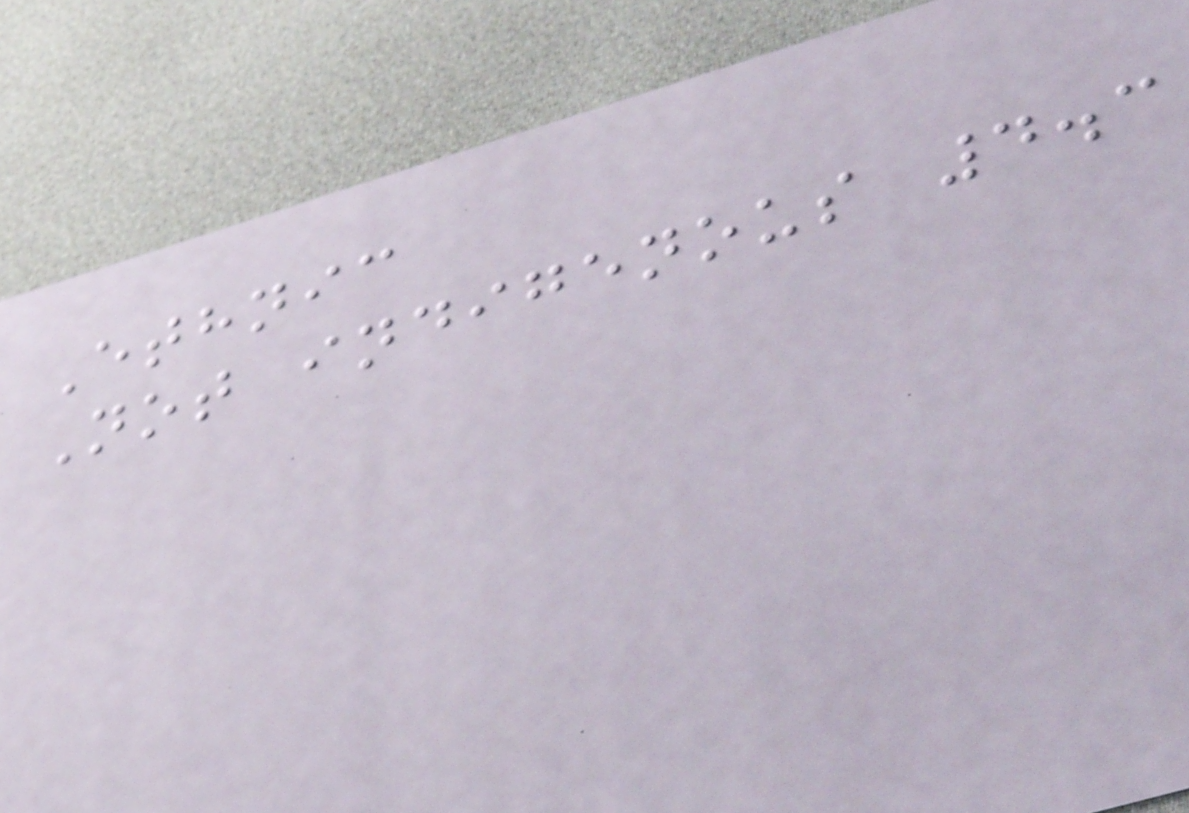Ethnic
Not indigenous 4.3
